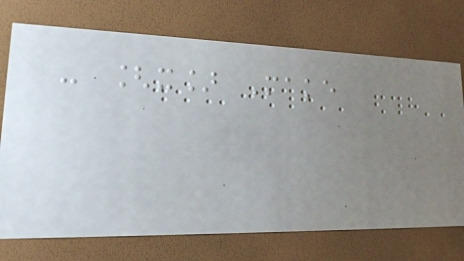- [x] Make
